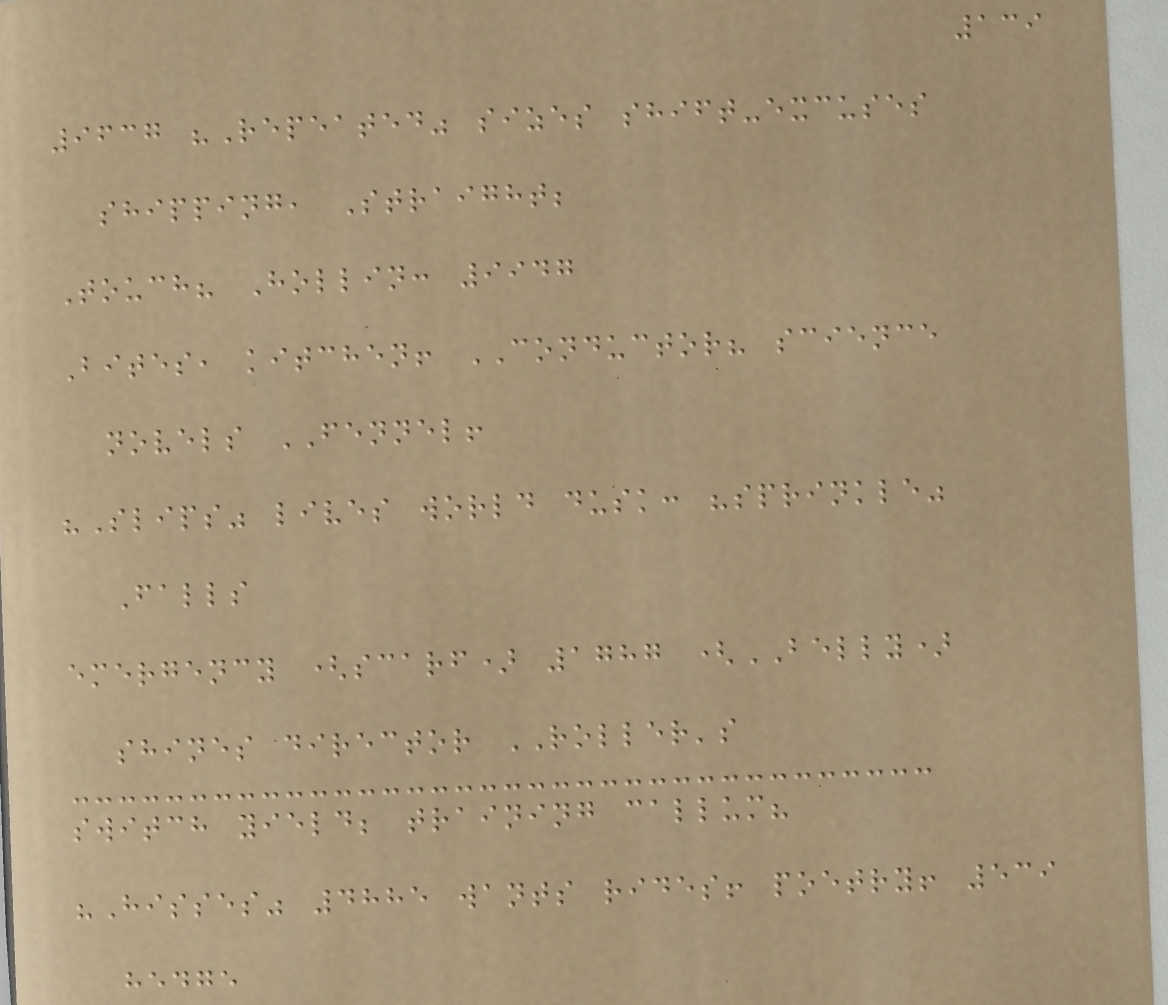139
9637 "Repeated" sizes shift-excuses
shipping, Straight;
Touch? Hollin: 9947
Bites, kitchen! CONDUCTOR? science
novels FENNEL!
"Slips" lives world dusk: "sprinkle"
Falls
emergency (scarf) 1787 (BELLY)
shines director ROLLER's
switch yield; training callum?
"Hisses" 4885 wants rides! poetry! 539
hedge
